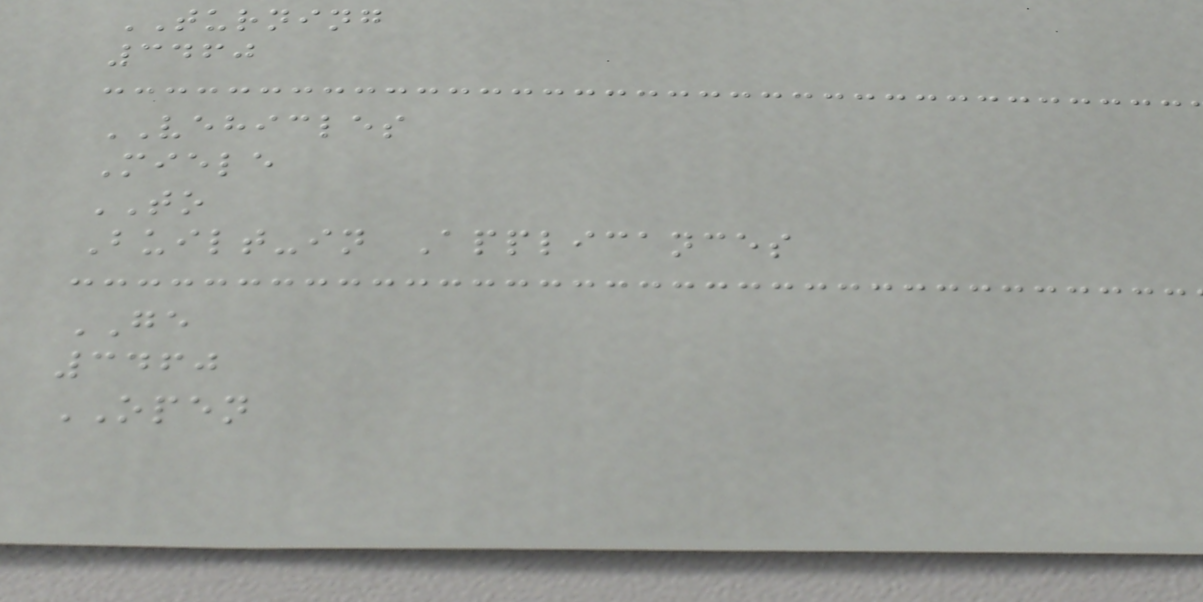TURNING
3460
VEHICLES
Miele
TO
Built-in Applicances
GE
3460
OPEN
